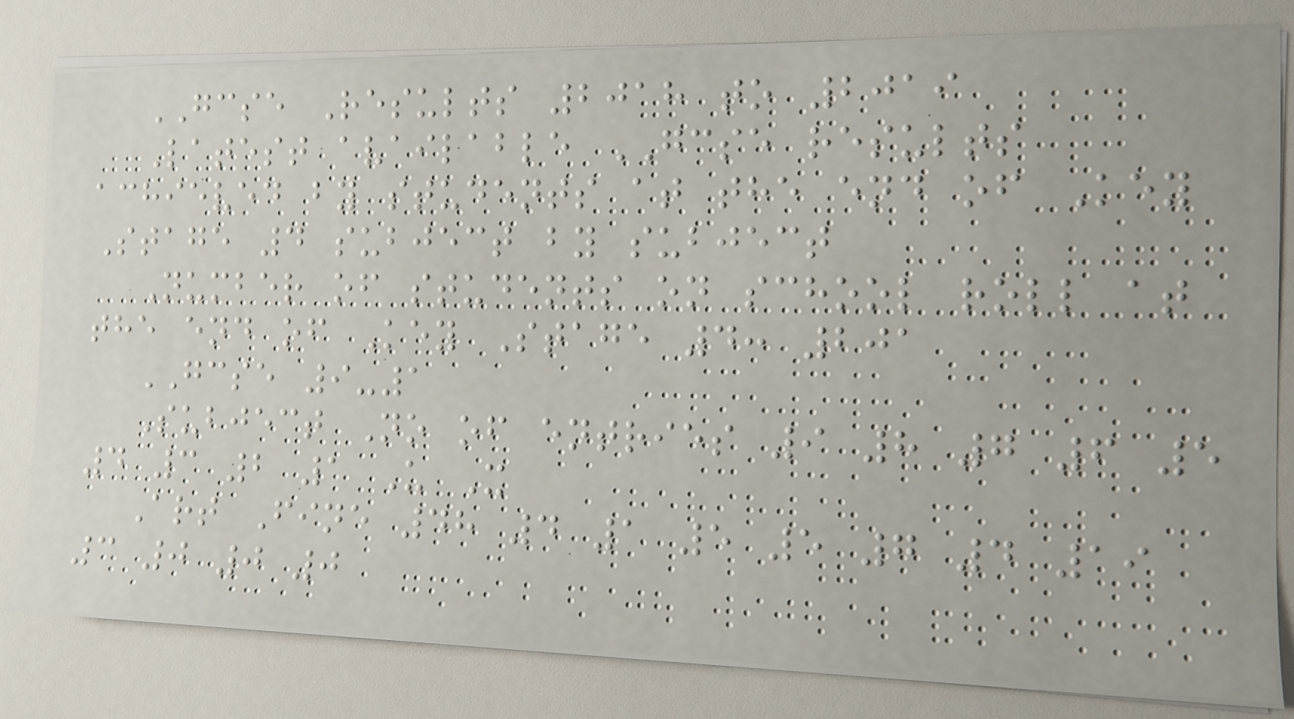GCSE Results 2018 to 2019
Latest available GCSE results
achieved by students at the end of Key
Stage 4 subject by subject
Number of students on school roll at
the end of Key Stage 4: 201
GCSE 9-1
Subject No of entries 9 8 7 6 5
4 3 2 1 U X
Art Fine 48 4 1 5 5 7 4 19
3 0 0 0
